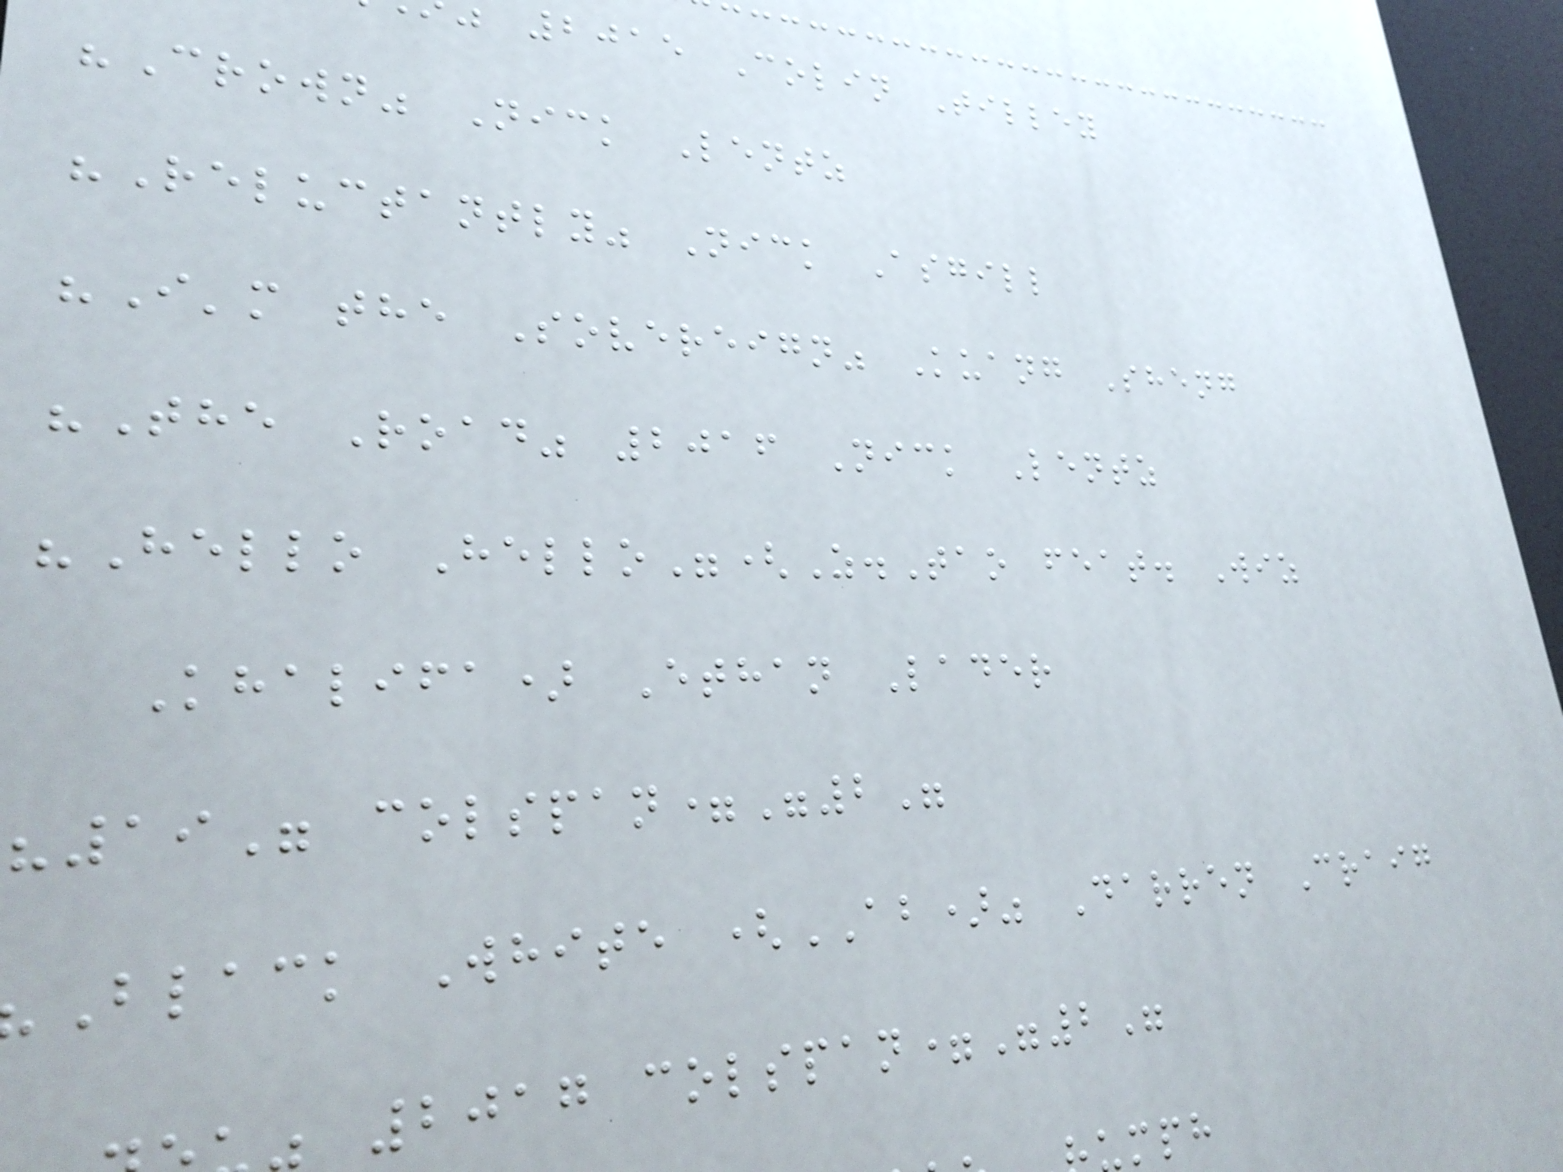2015 Colin Tilley
"Crown" Nick Lentz
"Reluctantly" Nick Asgill
"I'm the Sovereign" Kuang Sheng
"The Road" 2016 Nick Lentz
"Hello Hello"(Z.Tao feat. Wiz
Khalifa) Ethan Lader
"19" colspan="2"
Black White (AB)" Darren Craig
2017 colspan="2"
